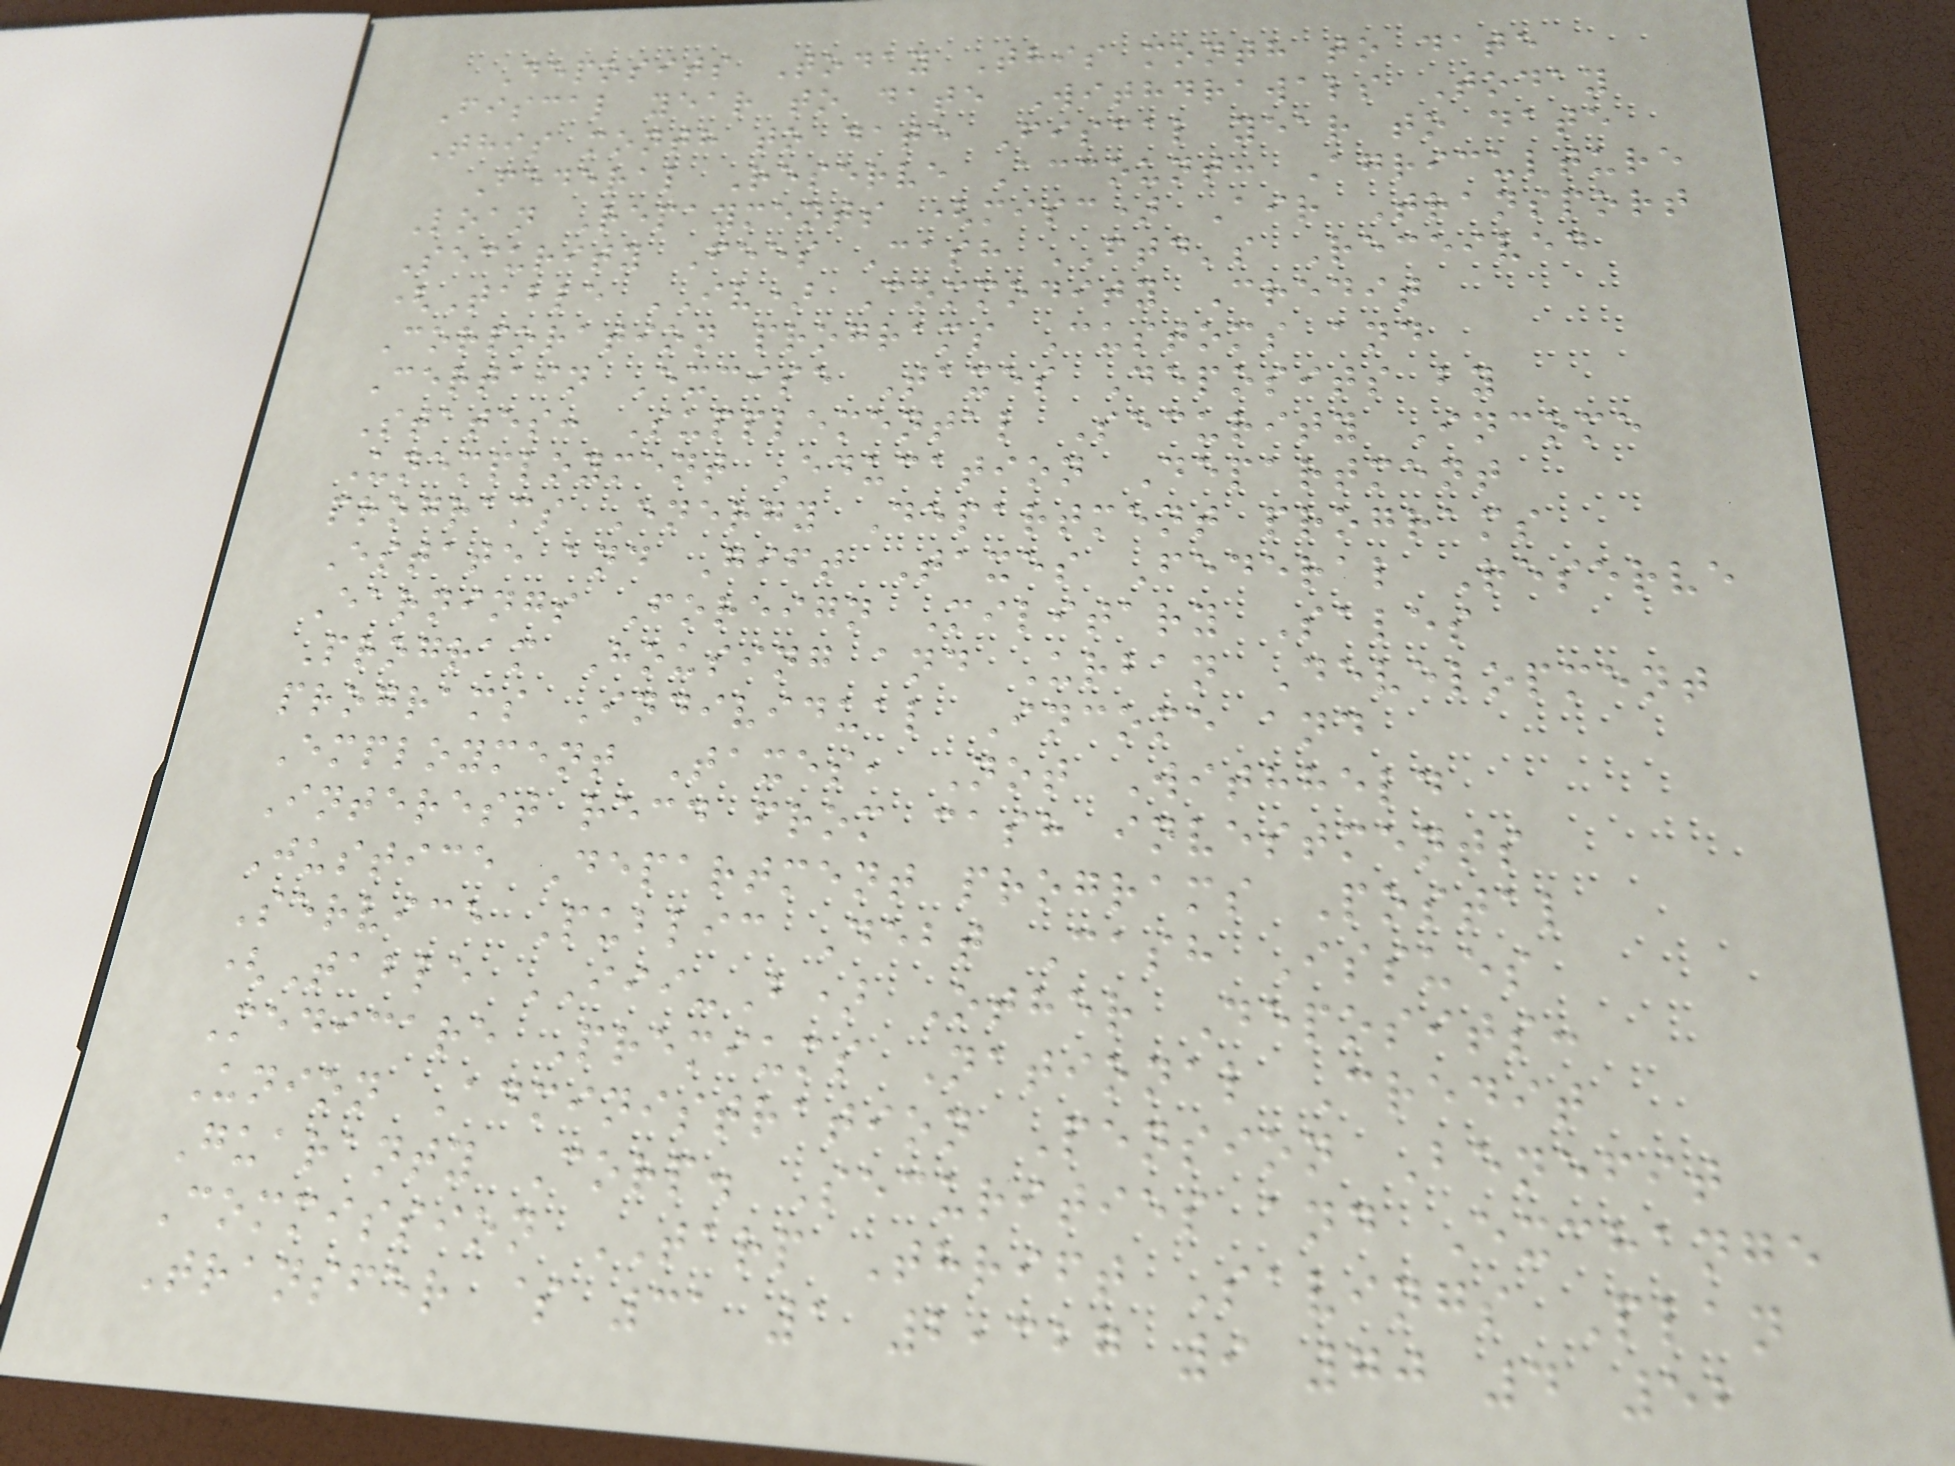Deposits Today This month to date
Fiscal year to date Withdrawals Today
This month to date Fiscal year to date
Federal Reserve Account: Agriculture
Loan Repayments (misc) Air Transport
Security Fees Cash FTD's Received
(Table IV) Commodity Credit
Corporation programs Customs and
Certain Excise Taxes Deposits by
States: Supplemental Security Income
Unemployment Education Department
programs Energy Department programs
Estate and Gift Taxes Federal Reserve
Earnings Foreign Military Sales
Program Housing and Urban Development
programs Individual Income and
Employment Taxes, Not Withheld
Interest recd from cash investments
Justice Department programs Postal
Service Public Debt Cash Issues
(Table III-B) Other Deposits:
Medicare Premiums National Credit
Union Administration Pension Benefit
Guaranty Corp. Securities and Exchange
Commission TARP Thrift Savings Plan
Transfer $ 31 1 2,327 9 70 4 52
